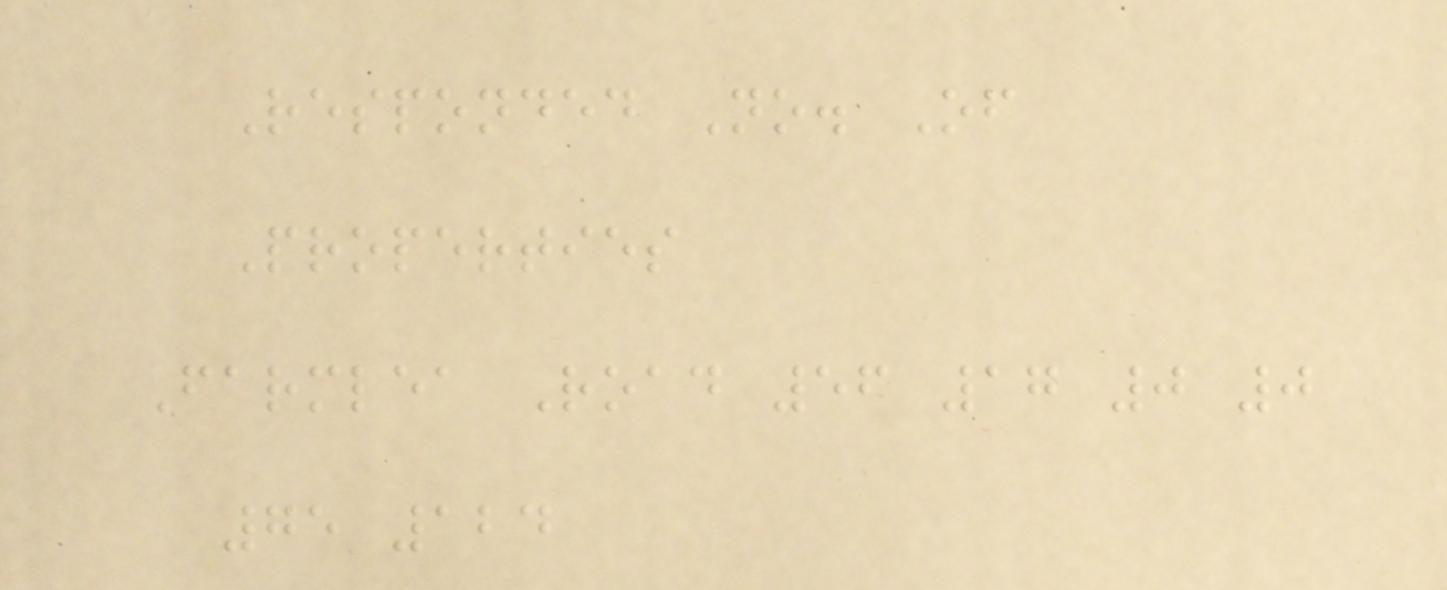Responded No. Of
Properties
Farmlea Road 56 17 0 0
75 124
